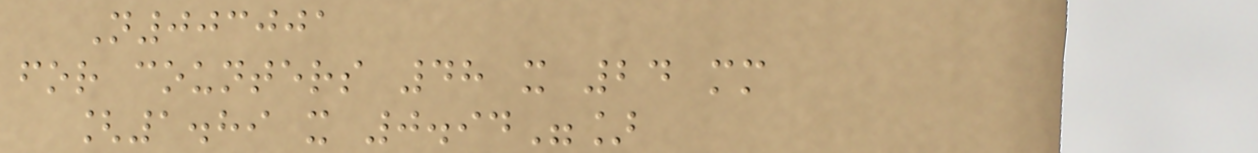N003001
for counters 48 x 24 mm
[1.89 x 0.94"]
